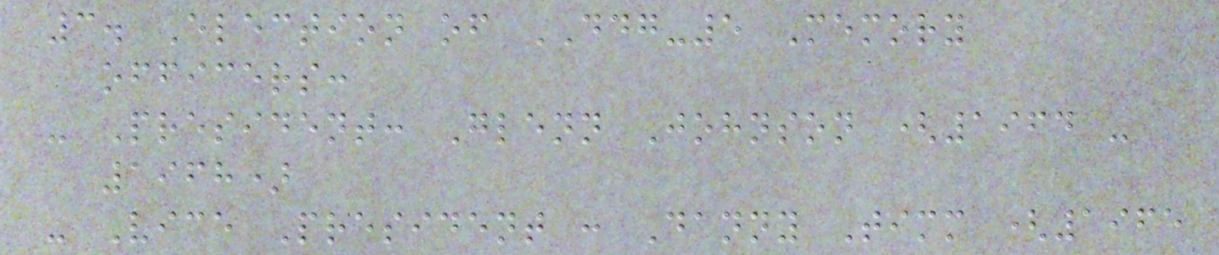3. Election of DDG-5 Memory
officers:
- President: Glenn Johnson (1964 -
1968)
- Vice President : Danny Timm (1965
